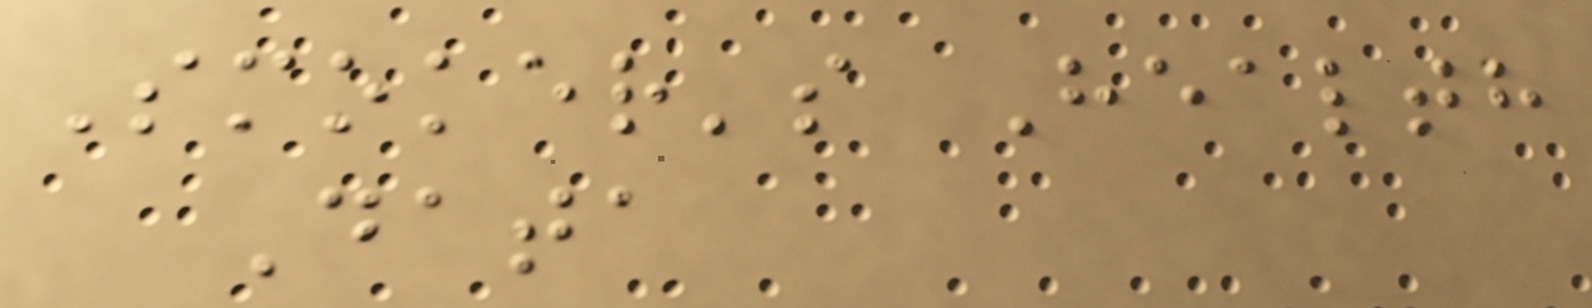Smoker's Health
Data
